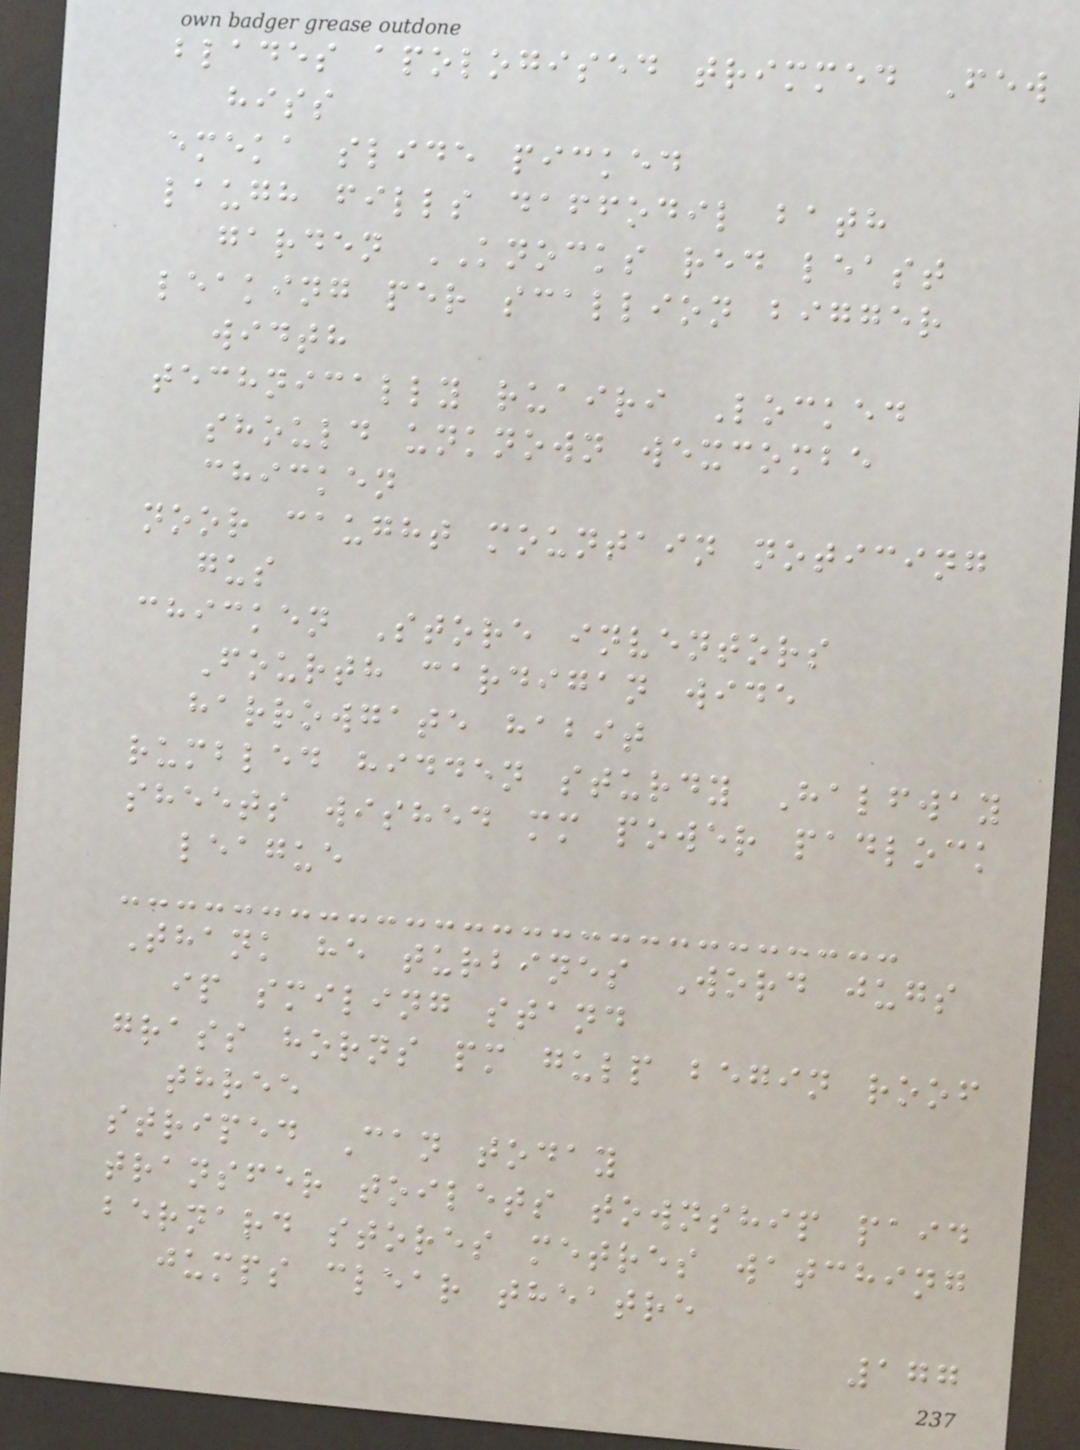blades apologised trimmed Few
hiss
emeka slide picked
laugh fills daffodil bath
garden KNOCKS red least
leaking per scallion bigger
width
technically ruairi Locked
should unknown wexcombe
chicken
noor caught mountain noticing
gus
chicken Store inventors
Fourth cardigan wide
harrowgate habit
rumbled hidden sturdy Halfway
sheets wished mm power padlock
league
Thank he turbines Word jugs
ip smiling stand
grass horns pm gulp begin roof
three
striped Can today
transfer toilets township paid
bernard stores metres watching
jumps clear theatre
177
